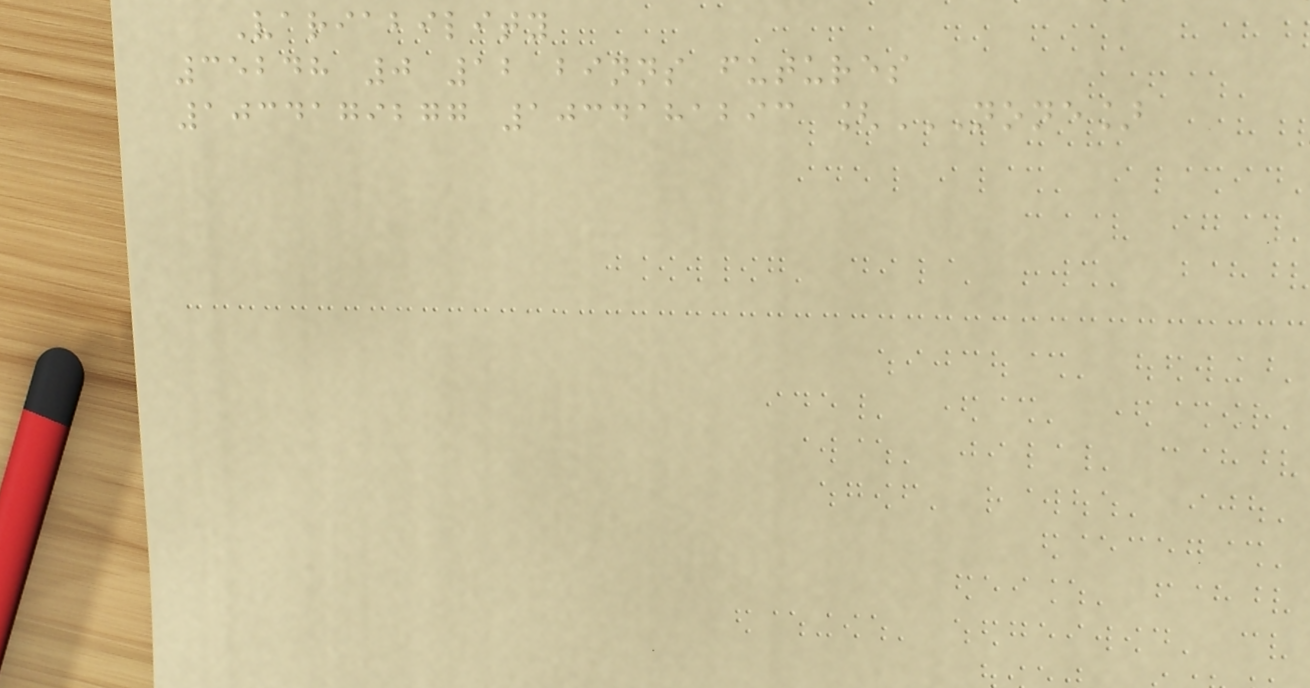Variability
35248 0 12 binns futures
1034179277 1034181293 [NONE]
